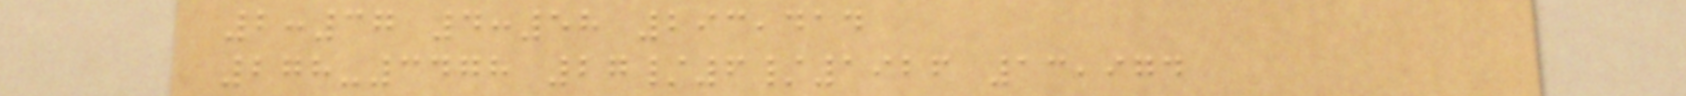2:37 4:58 293,414
278-3478 27/6/1926 13,974
